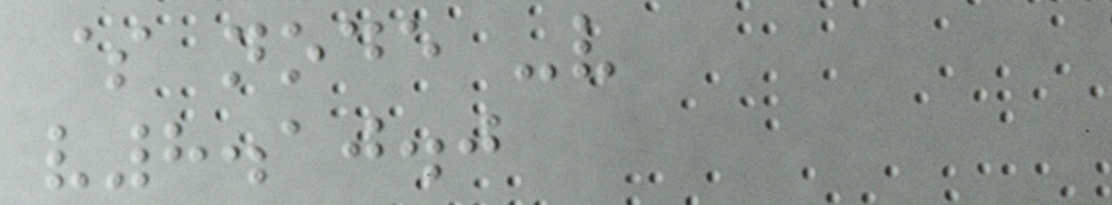$ node -v
v8.10.0
